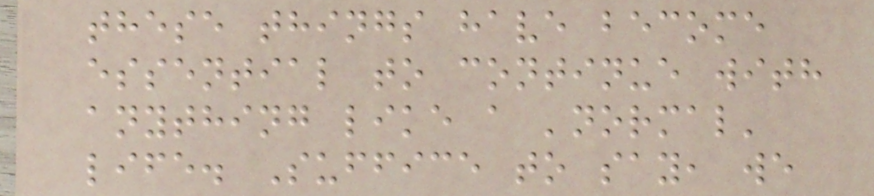these things have become
essential to continue with
anything like a 'normal'
life. Suffice to say, we
